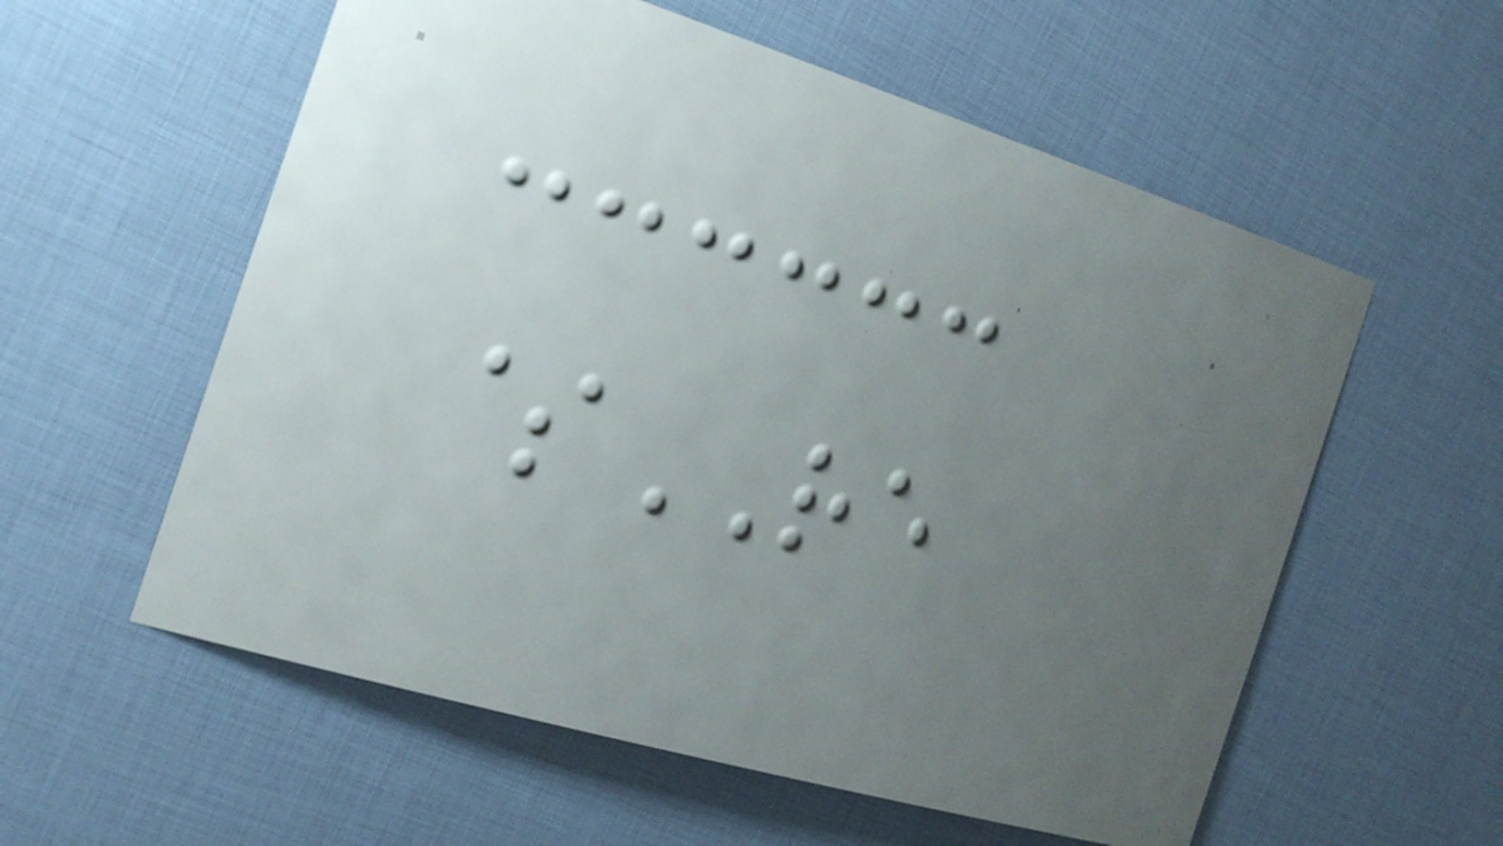$RE
